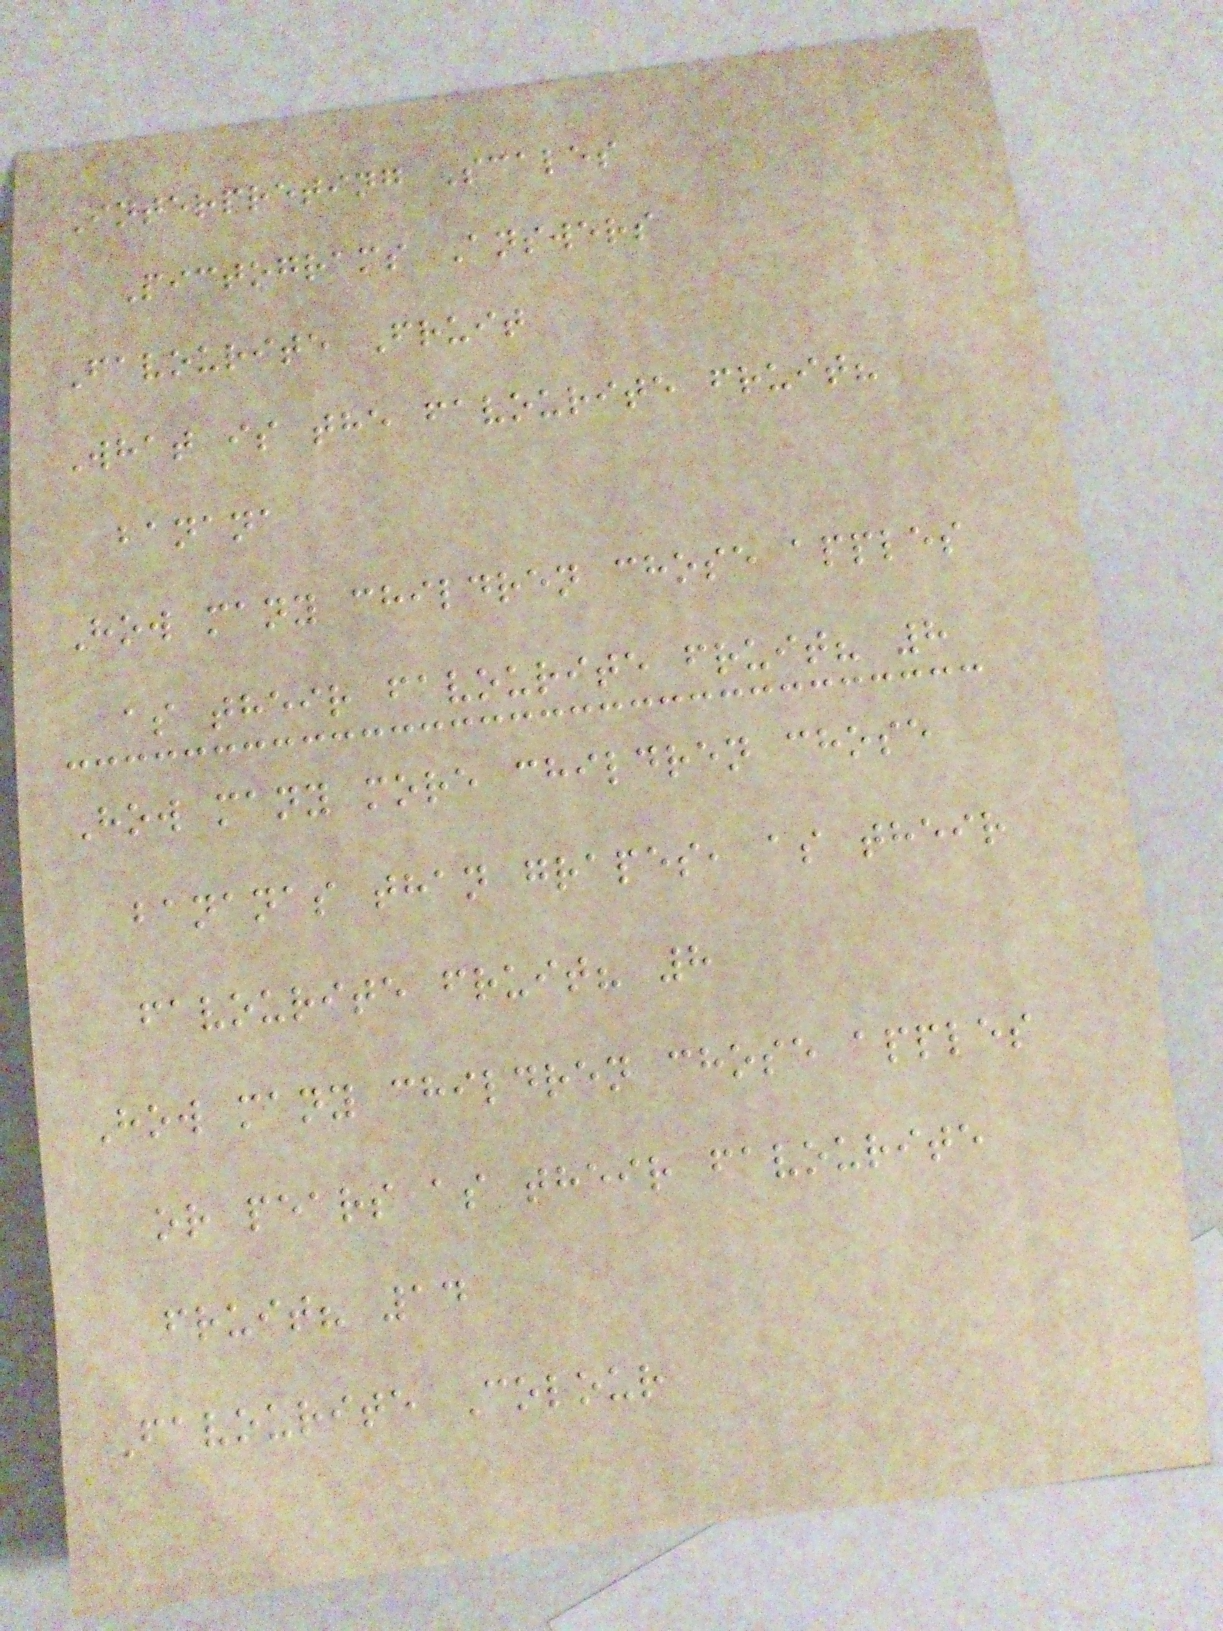Interpreting Scales
Pictograms Answers
Favourite Fruit
What is the favourite fruit?
banana
How many children chose apples
as their favourite fruit? 8
How many more children chose
bananas than grapes, as their
favourite fruit? 8
How many children chose apples
or pears as their favourite
fruit? 14
Favourite Colour
